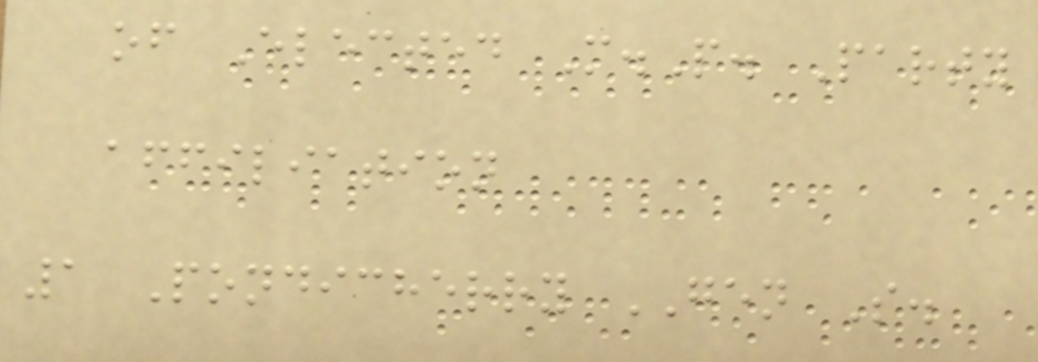of Elected M.P. Party
affiliation
1 Pondicherry GEN S.
